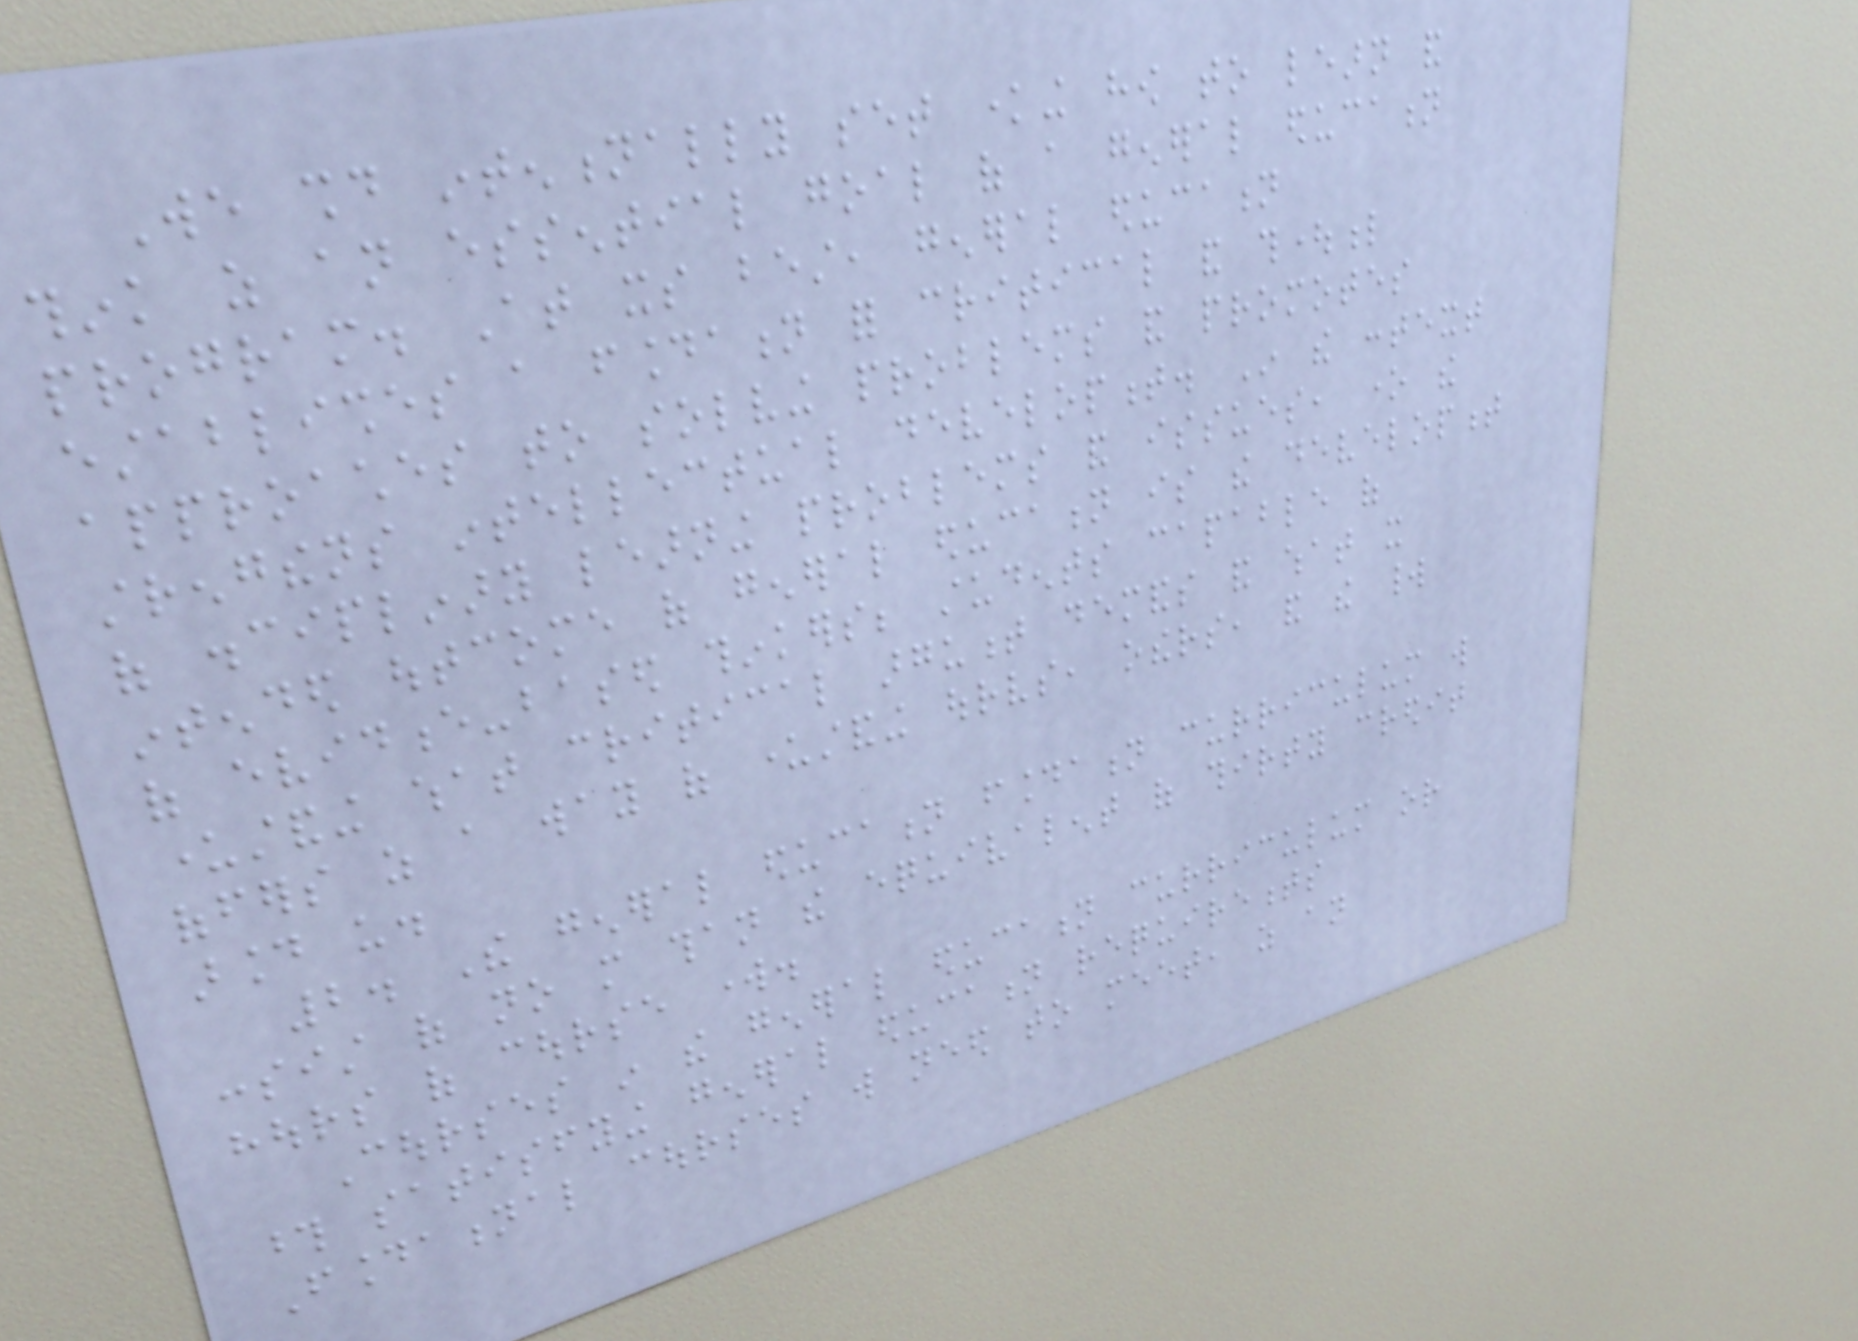We should intentionally set knowing how to learn and
think as an essential goal of a general education
program. At its best, general education
establishes a foundation for critical and thoughtful
approaches to solving problems and promotes
strengthens intellectual development. In the context
of disciplinary learning problems and issues, one the
intended outcome of general education is the development
of evidence-based thinkers; students capable of
understanding what critical argument demands and what it
offers as a way of understanding ourselves, others, and the world
around us.
2. The general education foundation curriculum will
consist of no more than the equivalent of thirty credit
hours of course work.
Courses in the general education curriculum or
those satisfying general education requirements
Foundational courses will need to meet, as an
